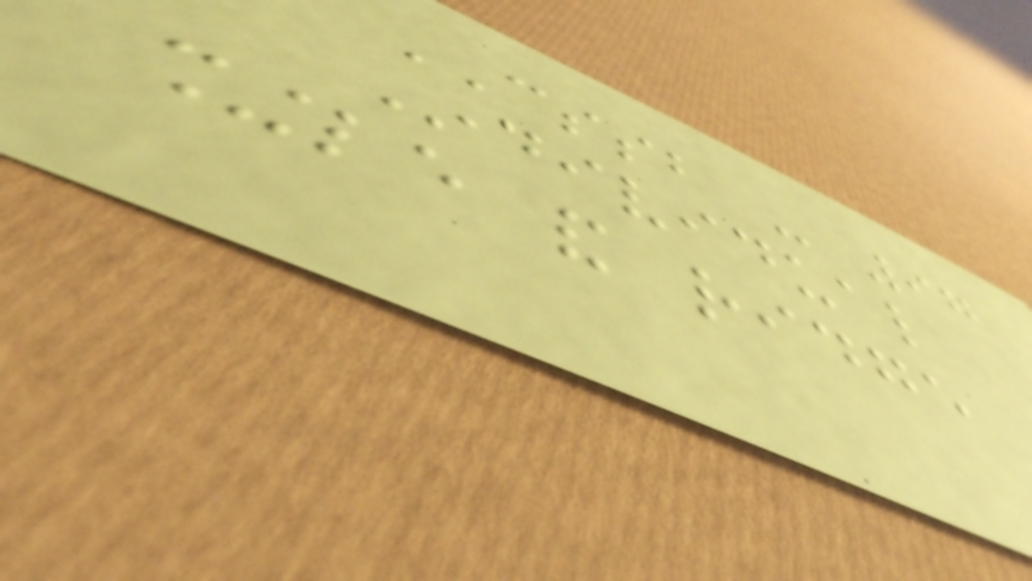CSSB - 97
Individual
shingle and ridge
